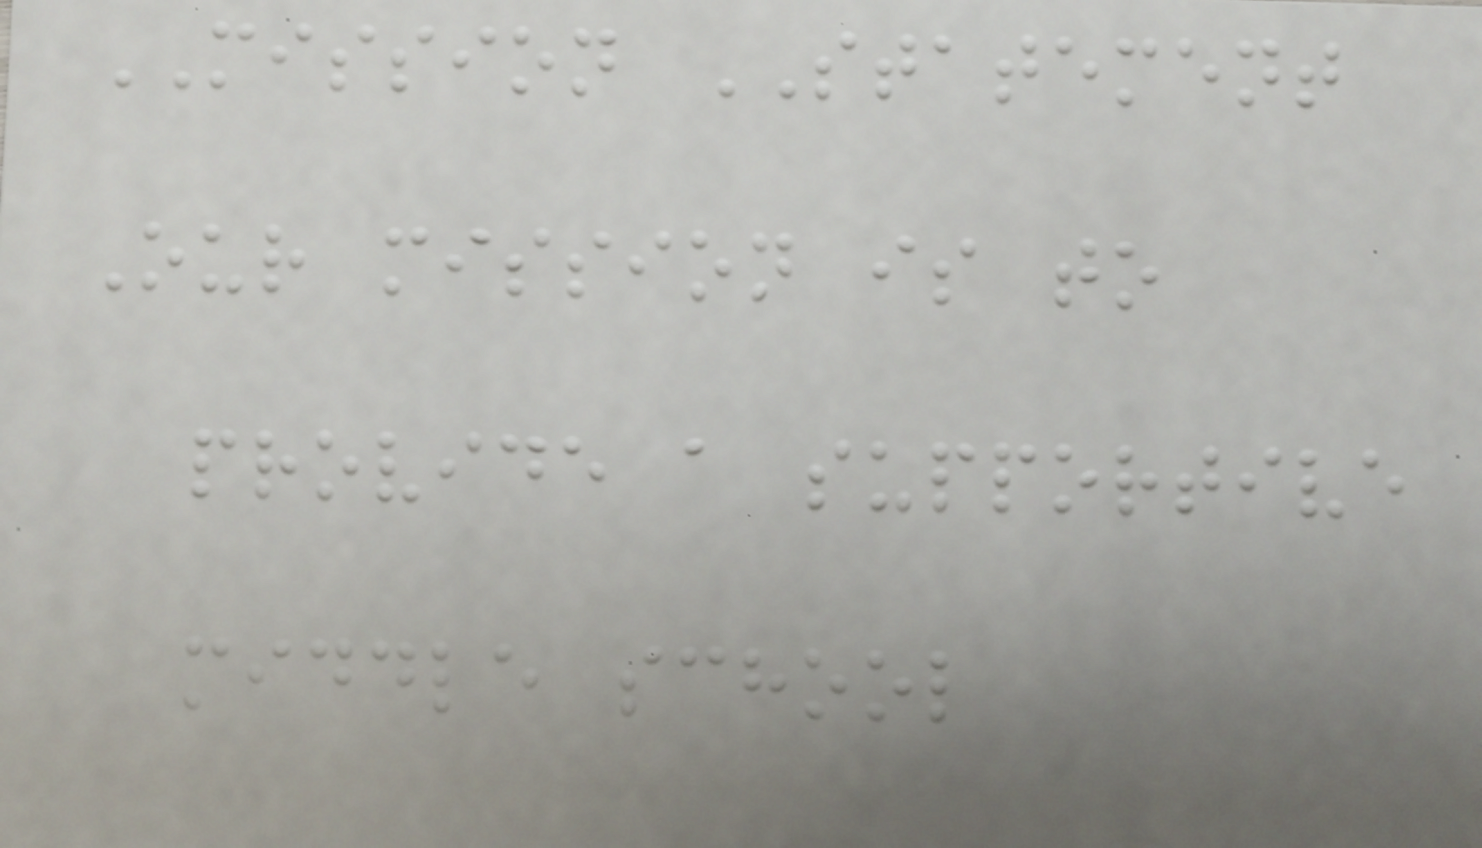MISSION STATEMENT
Our mission is to
provide a supportive
middle school
